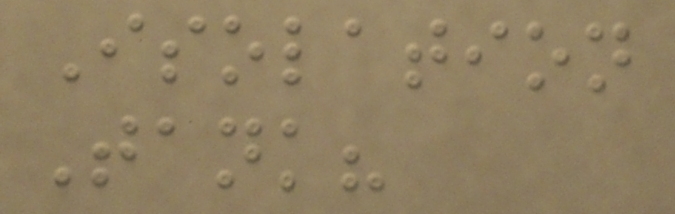Isolation
Tank?
